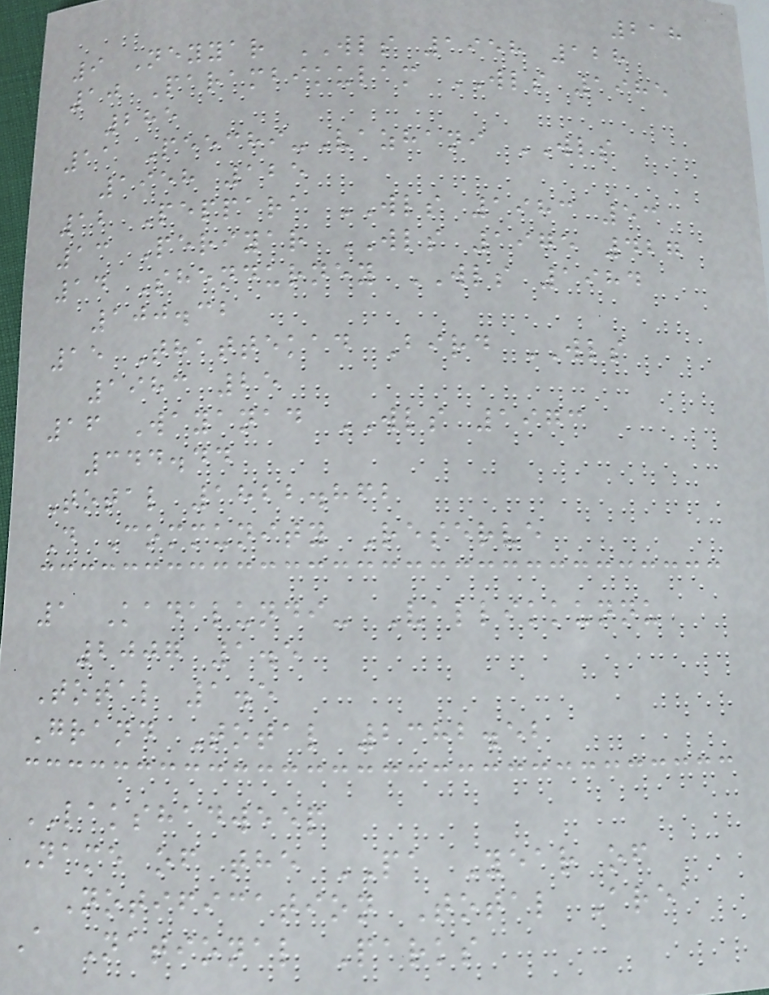218
9 Neyyar WLS 1958 128
10 Parambikulam WLS 1985
285
11 Peechi-Vazhani WLS
1958 125
12 Peppara WLS 1983 53
13 Periyar WLS 1975 427
14 Shendurney WLS 1984
100.32
15 Thattekad Bird WLS
1983 25
16 Wayanad WLS 1973
344.44
Total 1822.862
D Community Reserve
1 Kadalundi- Vallikkunnu
2007 1.5
Total 1.5
Grand Total 2382.52
LAKSHADWEEP
Name of the PA Year of
Notification Total Area
A National Parks
